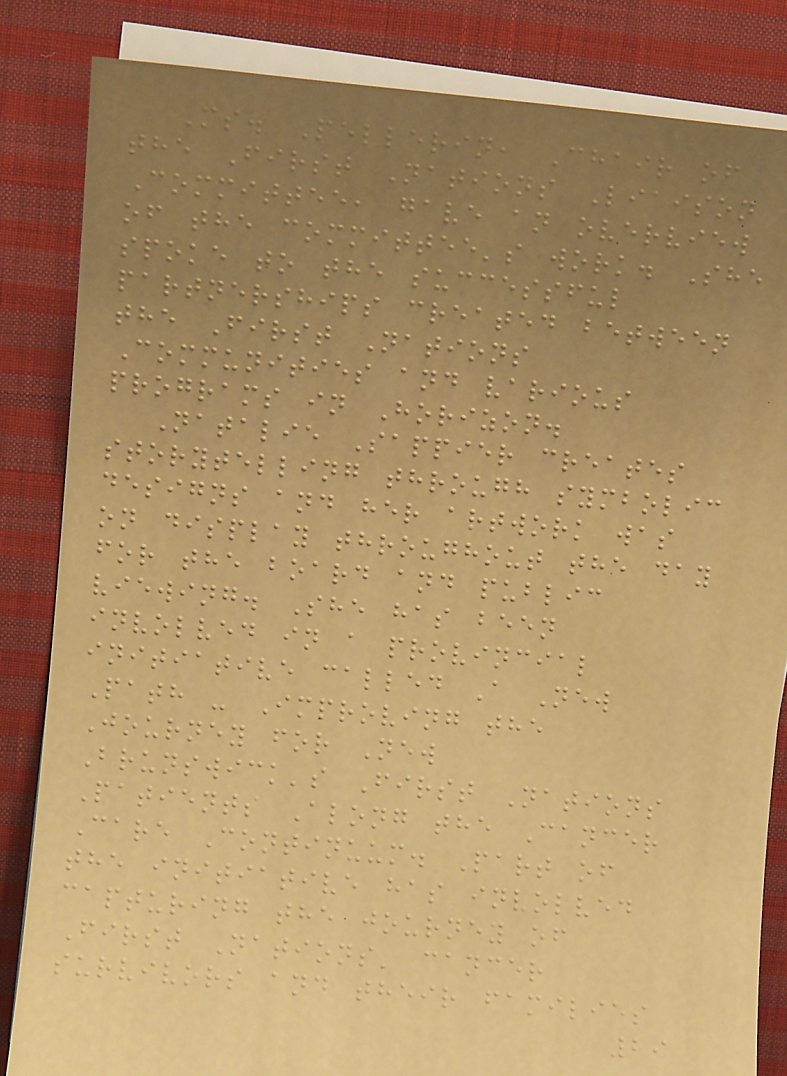Ms. Pellerin, Chair of
the First Nations Liaison
Committee, gave an overview
of the committee's work. She
spoke to the successful
partnerships created between
the First Nations
Communities and various
programs in Horizon.
Natalie Sappier creates
storytelling through symbolic
designs and her artwork was
on display throughout the day
for the board and public
viewing. She has been
involved in a provincial
initiative called A New
Path - Improving the
Journey for New
Brunswick's First Nations
Patients Along the Cancer
Care Continuum. Part of
the initiative has involved
capturing the journey of
First Nations' cancer
survivors and their families
29
